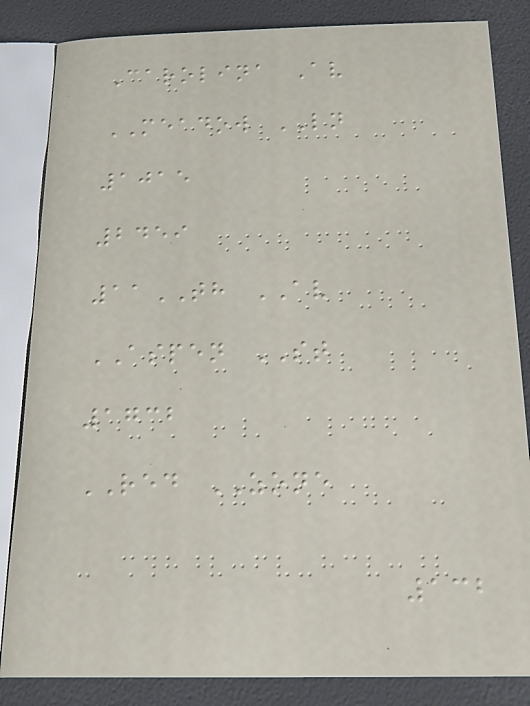Carolina Av
MEADOW LN
1015
2459
11TH AV
ASPEN ST
1732
RED ZONE
132
